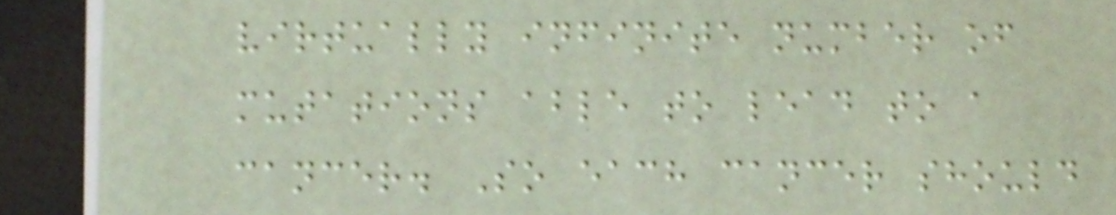virtually infinite number of
mutations able to lead to a
cancer. So each cancer should
